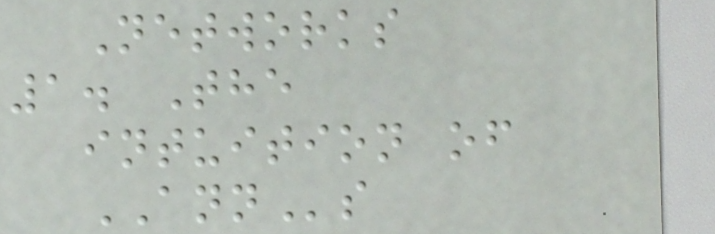Networks
1. The
intuition of
ANNs
